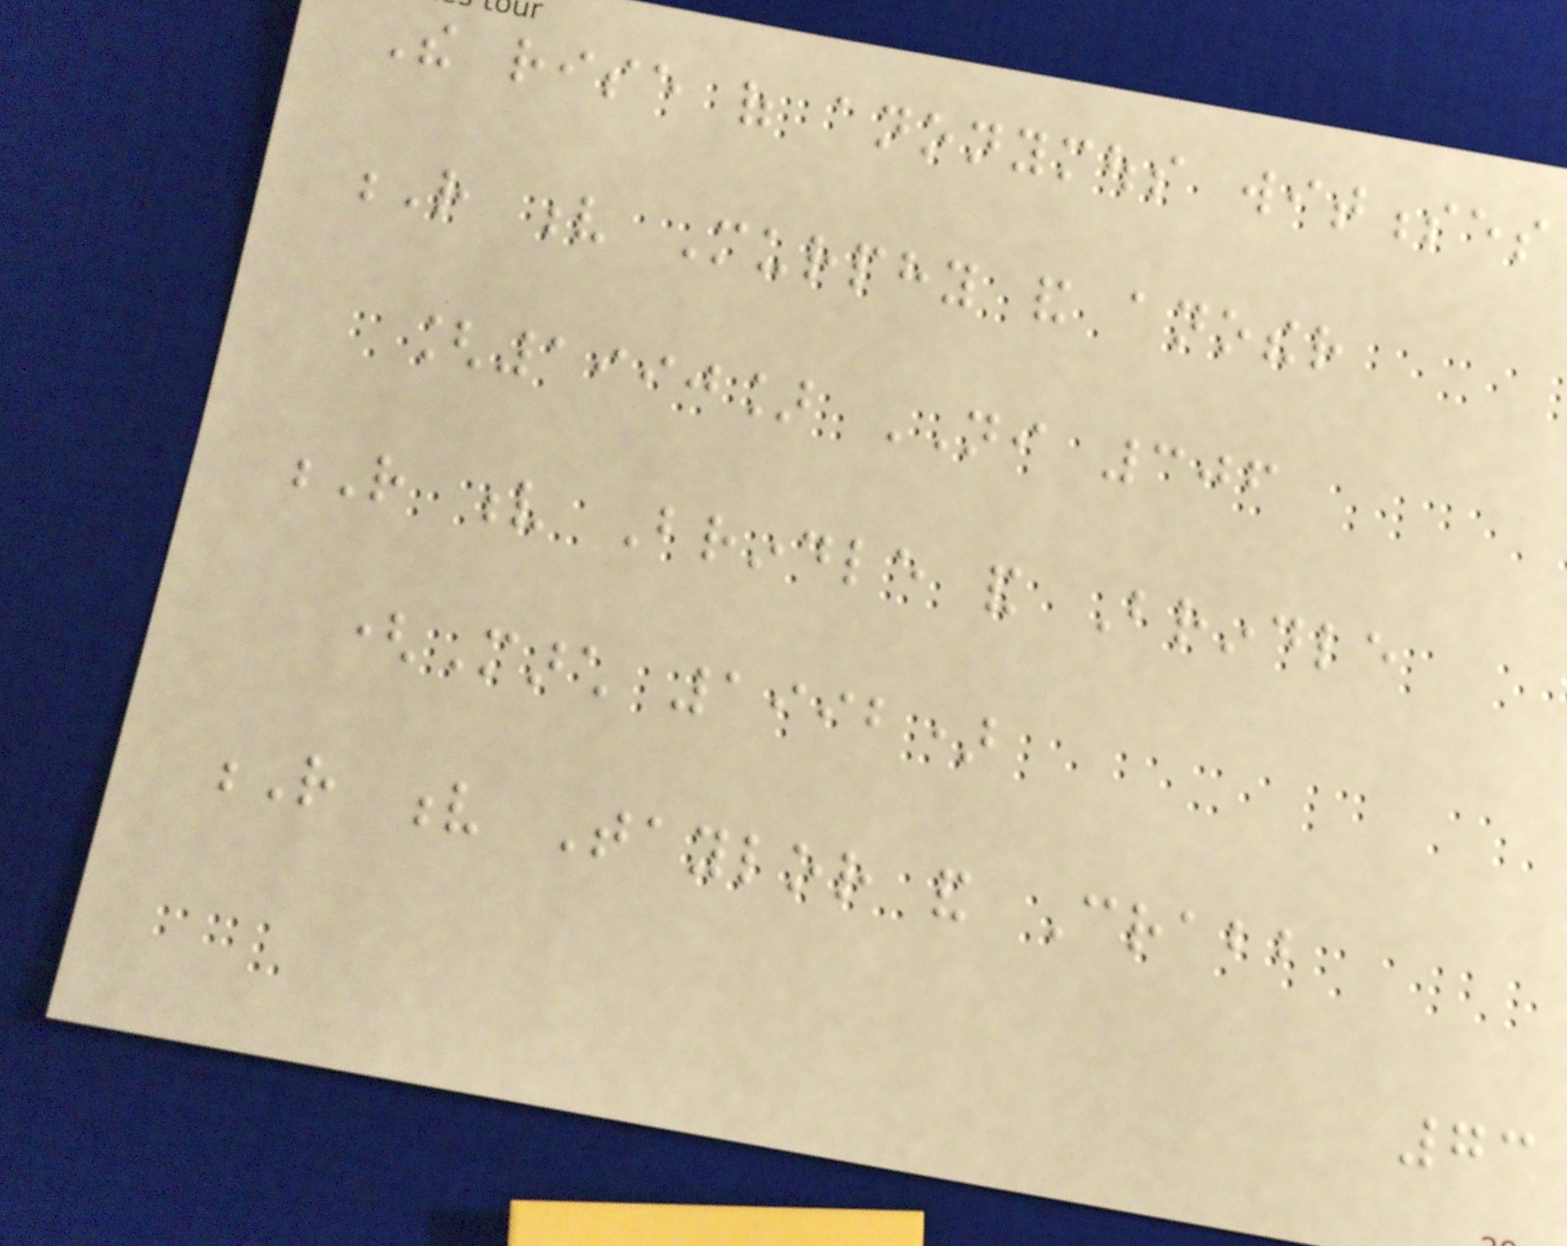The rise of anonymous witnesses
R v Murphy and another
[1990] NI 306
R v Brindle and Brindle
(March 1992)
R v Taylor and Crabb
73
